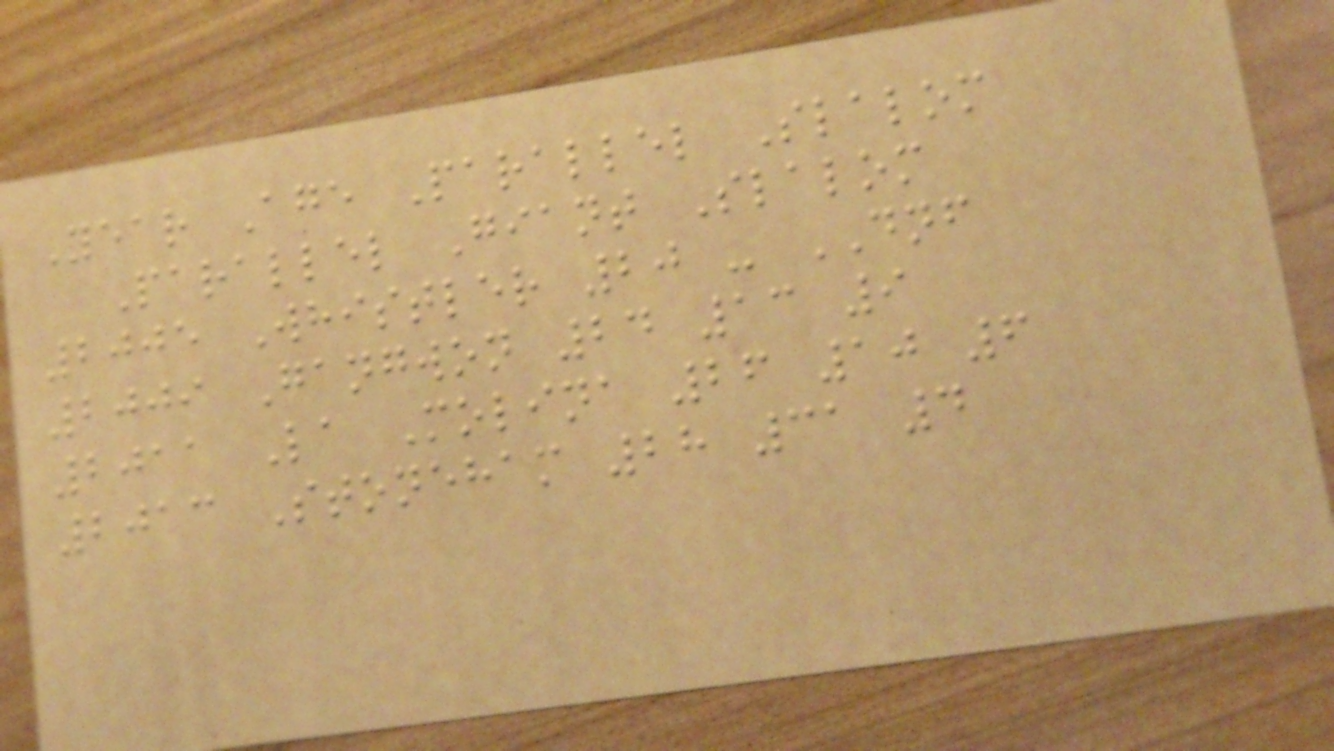Year Age Parallel Slalom
Parallel Giant Slalom
2005 Whistler 20 - DNF
2009 Gangwon 24 13 9
2011 La Molina 26 10 6
2013 Stoneham 28 31 4
